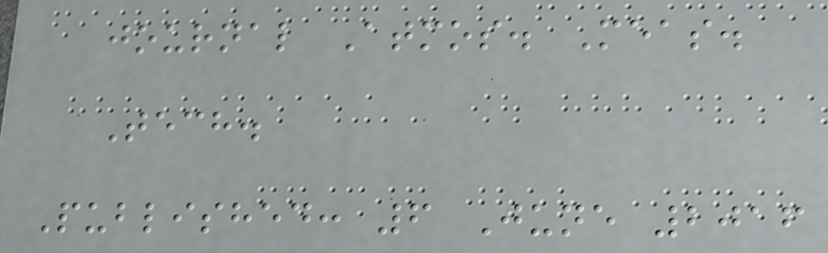journal Atmos. Meas.
Tech.
Published: 6 June 2016
